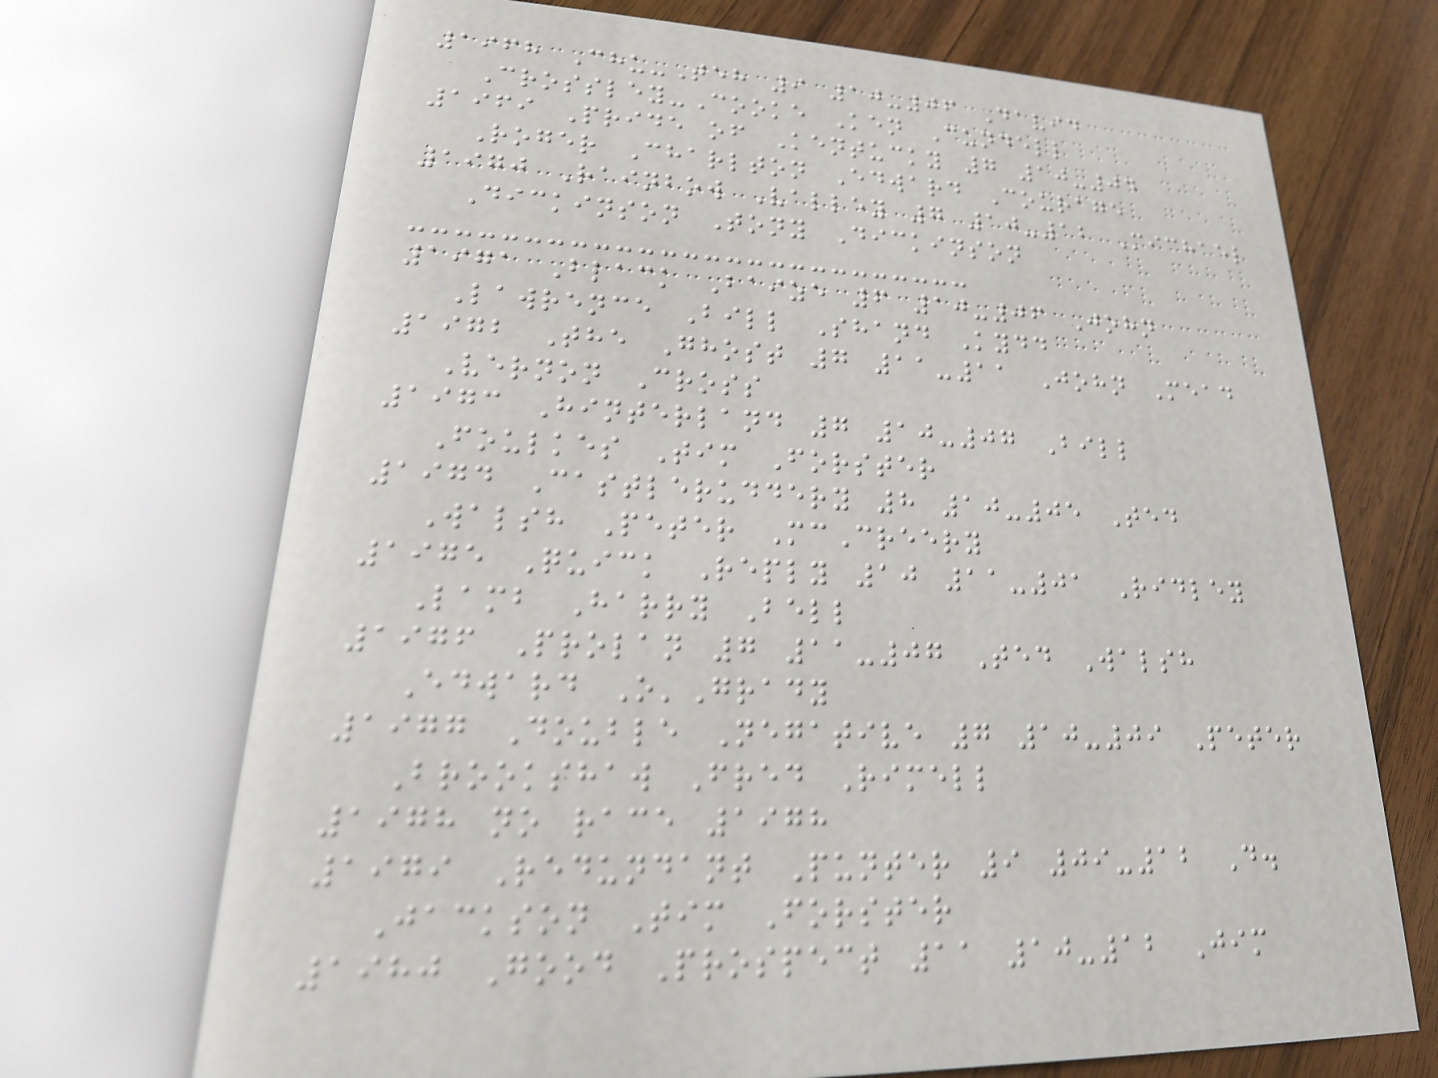1968 Chu-Teh 9 10-06 David
Crossley-Cooke Ken Cundell
1969 Pride of Kentucky 7 10-04
Roger Charlton Edward Courage
1970 Rainbow Valley 7 10-12 Michael
Dickinson Tony Dickinson
1971 Black Baize 6 10-06 John
Lawrence Bill Shand Kydd
1972 The Ghost 7 11-11 John Mead
Vernon Cross
1973 Hinterland 7 10-07 Bill
Foulkes Tim Forster
1974 Castleruddery 8 10-05 Ted
Walsh Peter McCreery
1975 Quick Reply 10 11-01 Ridley
Lamb Harry Bell
1976 Prolan 7 11-07 Ted Walsh
Edward O'Grady
1977 Double Negative 7 10-09 Peter
Brookshaw Fred Rimell
1978 no race 1978
1979 Redundant Punter 9 09-12 D.
Jackson Tim Forster
1980 Good Prospect 11 10-12 Jim
